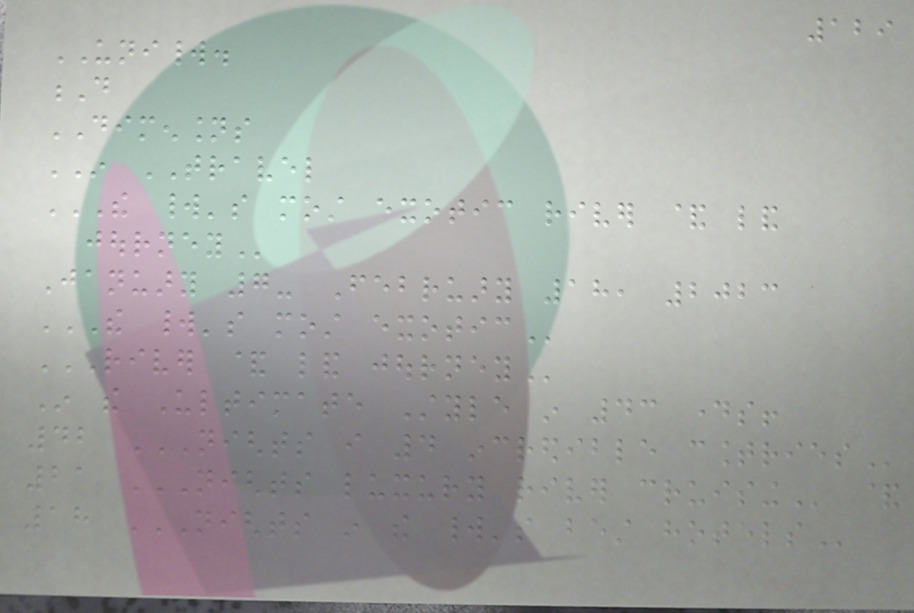129
UNIWORLD.
D
DIMENSIONS
IN TRAVEL
THE WORLD'S MOST EXOTIC RIVER & LAND
JOURNEY
January 7- February 18, 2023
THE WORLD'S MOST EXOTIC
RIVER & LAND JOURNEY
In the Ultimate Style in 43 days!
42 NIGHTS I 4 INCREDIBLE COUNTRIES
21 NIGHTS LUXURY RIVER CRUISING &
18 NIGHTS IN THE WORLD'S BEST HOTELS
